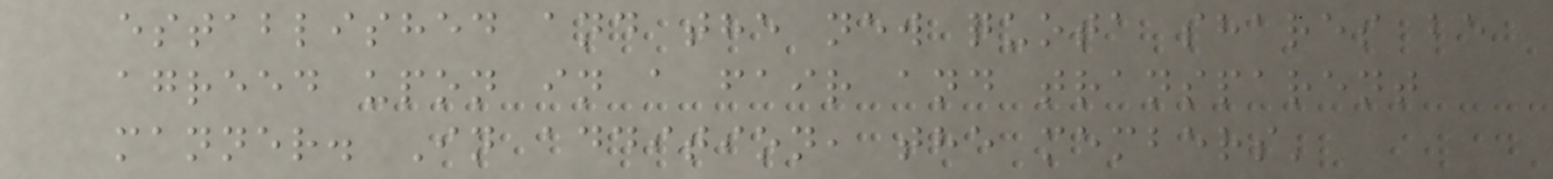established and the new quota shares be
agreed upon in a fair and transparent
manner. In addition, the members'
